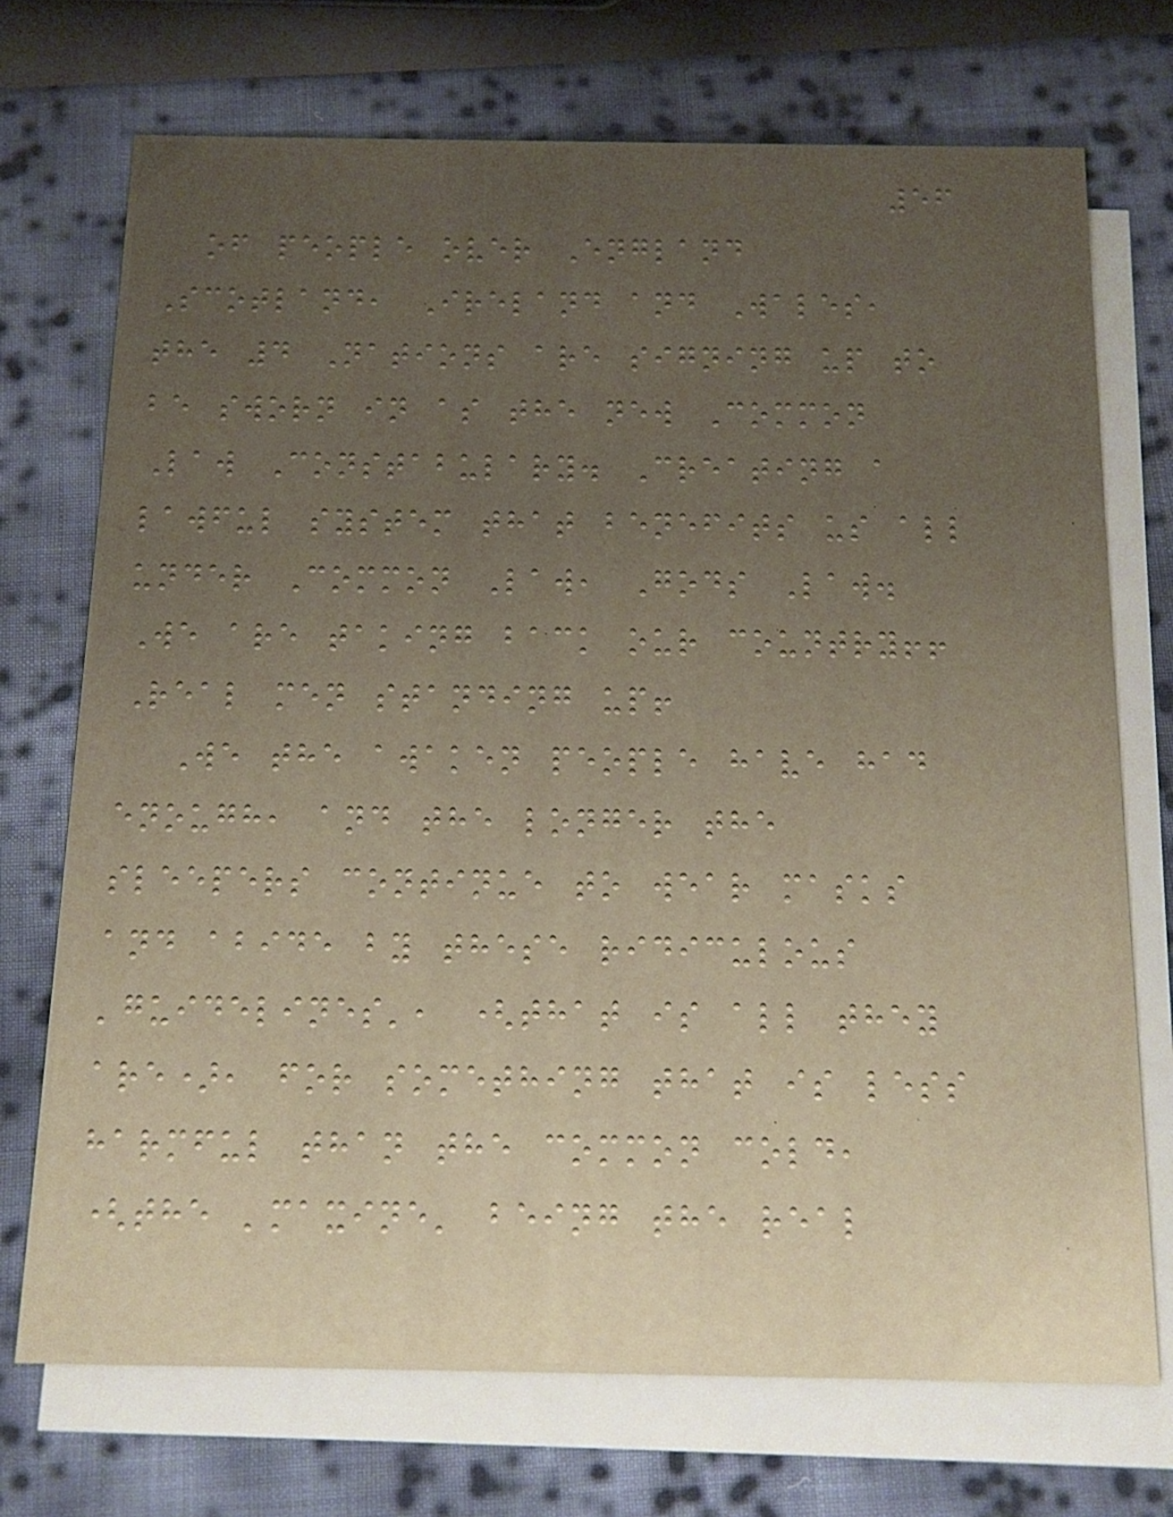56
of people over England
Scotland, Ireland and Wales,
the 4 Nations are signing up to
be sworn in as the new Common
Law Constabulary. Creating a
lawful system that benefits us all
under Common Law, Gods Law.
We are taking back our country!!
Real men standing up!
We the awaken people have had
enough, and the longer the
sleepers continue to wear masks
and abide by these ridiculous
'guidelines', (that is all they
are), for something that is less
harmful than the common cold,
(the 'maxine' being the real
